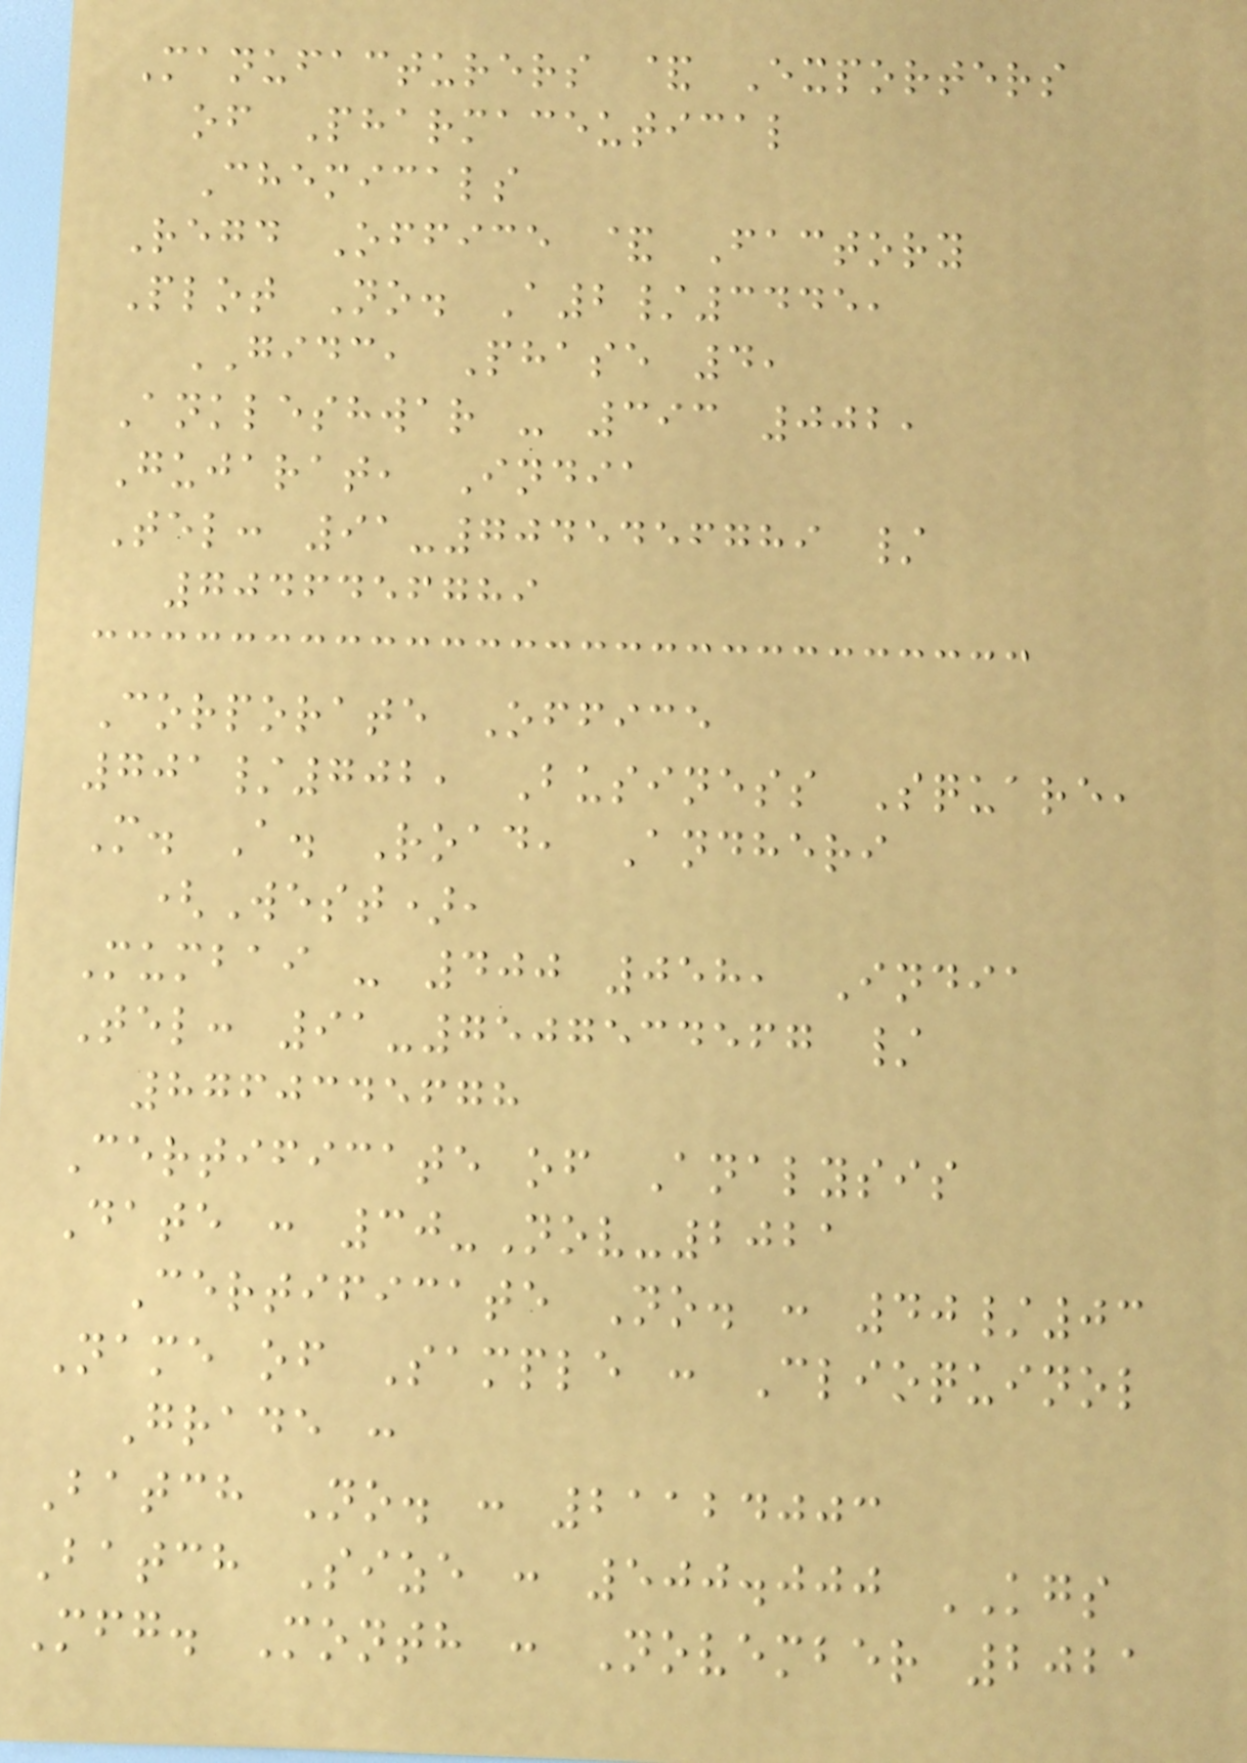Manufacturers & Exporters
of Pharmaceutical
Chemicals
Regd Office & Factory
Plot No. A2/3445,
GIDC, Phase 4,
Ankleshwar - 393 002,
Gujarat, India
Tel: 91-7045456789 /
7046456789
Corporate Office
701/702, Business Square,
M. A. Road, Andheri
(West),
Mumbai - 400 058, India
Tel: 91-7507534567 /
8760345678
Certificate of Analysis
Date : 30-Nov-2021
Certificate No. : 40/03
Name of Sample : Clioquinol
Grade :
Batch No. : 21124003
Batch Size : 500.000 KGS
Mfg. Month : November 2021
